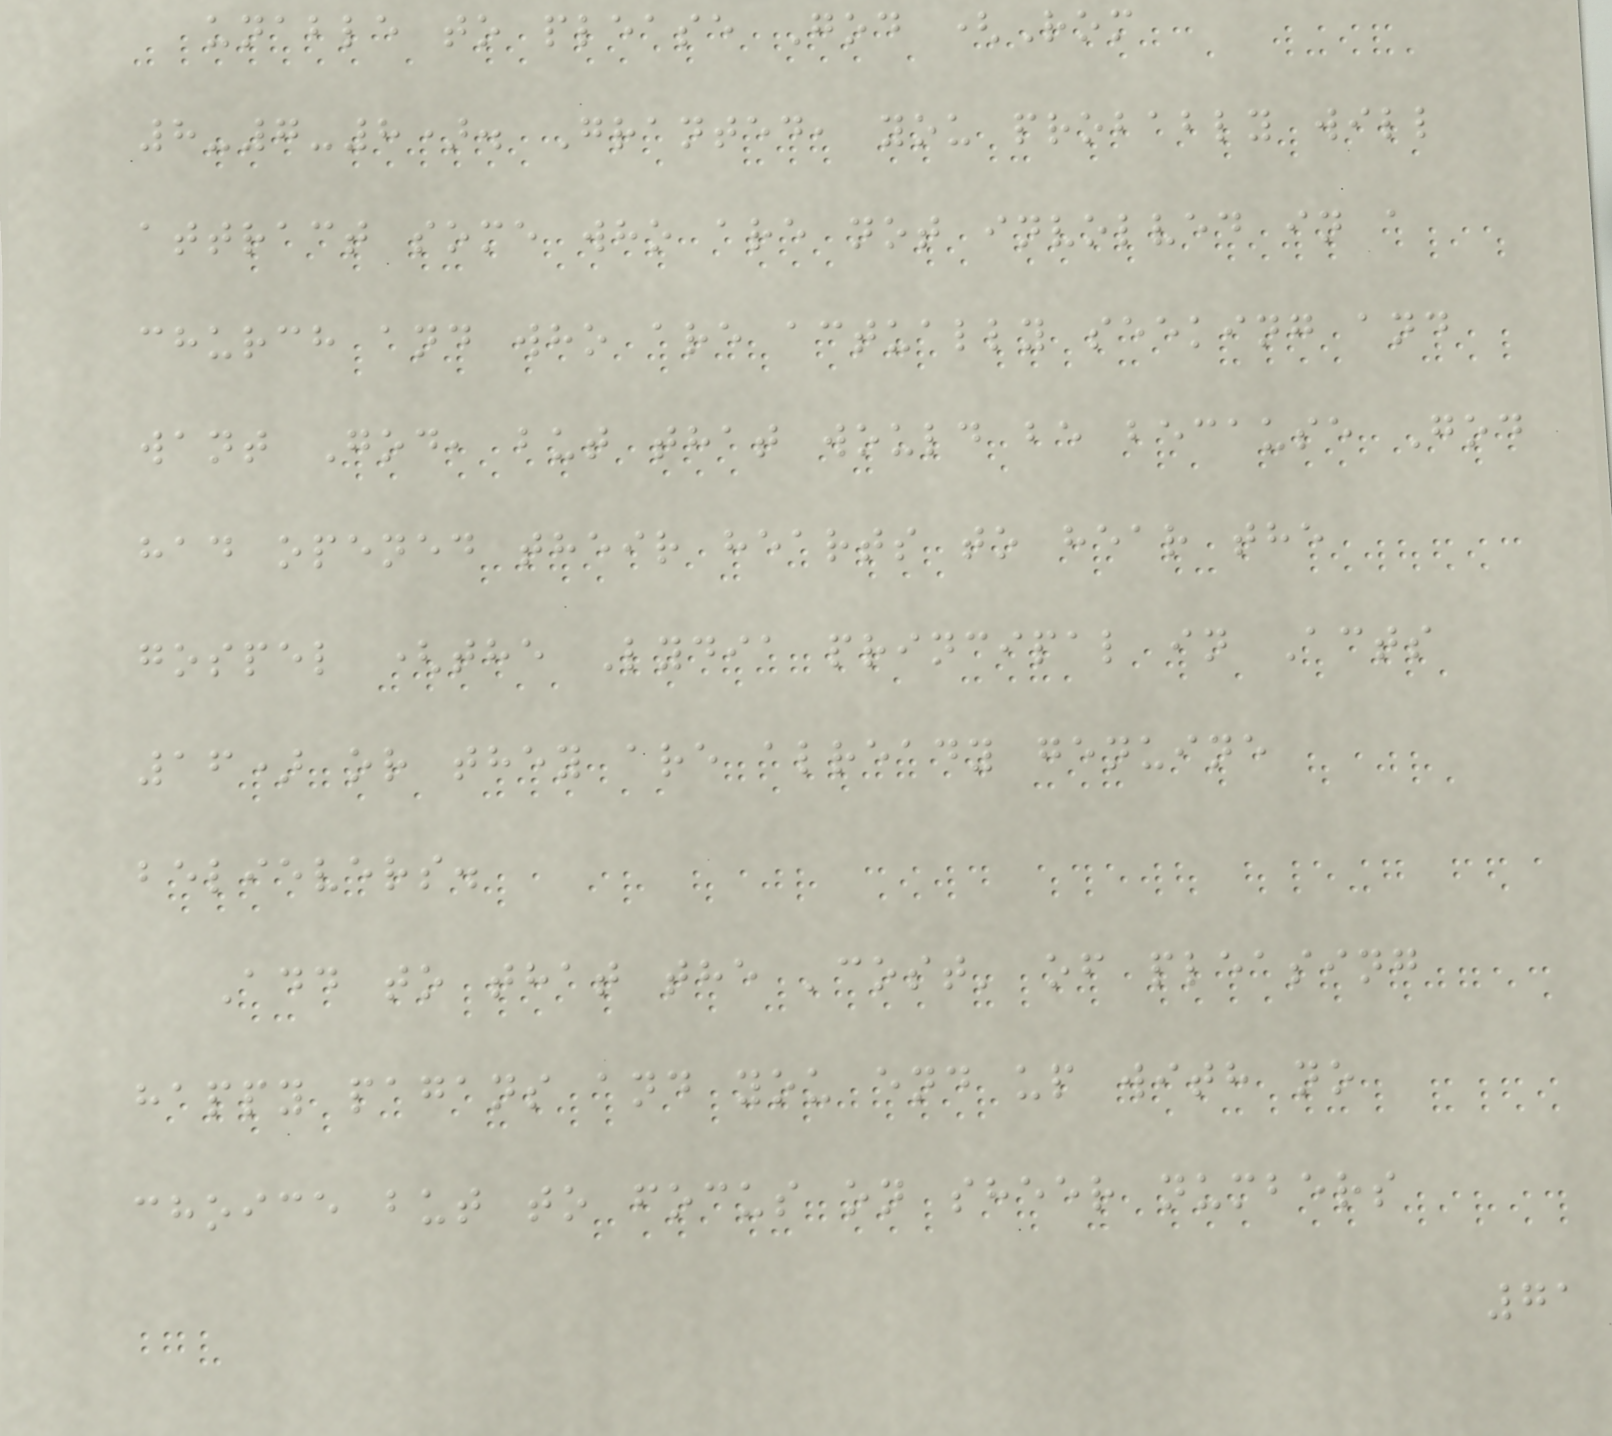unable to please God (Rom
8-7-8). Granted, you probably will
attract some who are not involved in a
church and who are actually seeking and
want God, but that would be because God
had opened their hearts to hear the
gospel (the Lydia principal in Acts
16) or they are already genuine
believers.
Add to that the 'cost' of pleasing
happy pagans and you end up with no
choice but to focus on sheer numbers
71
